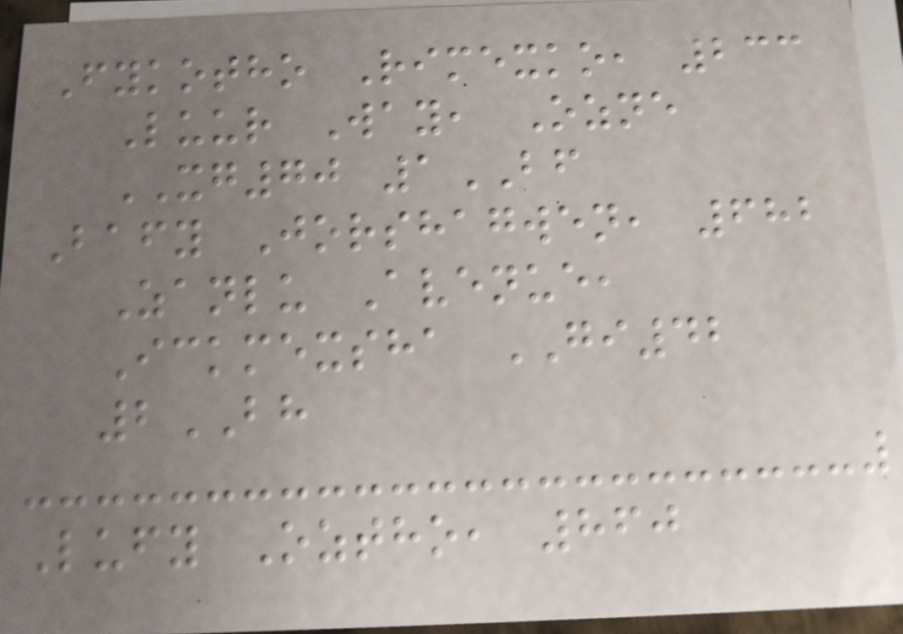Fykotho Rimexko, 233
Luur Way, Ozne
XG70 1BF
Bafy Jorshagwen, 682
Zanlu Avenue,
Ickmexsha GI42
2BH
Lufy Oztho, 860
